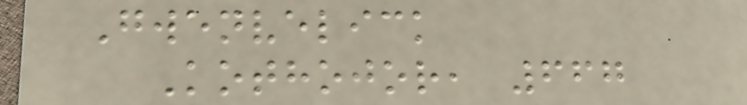Gwenvelick
Kothojor, 667
